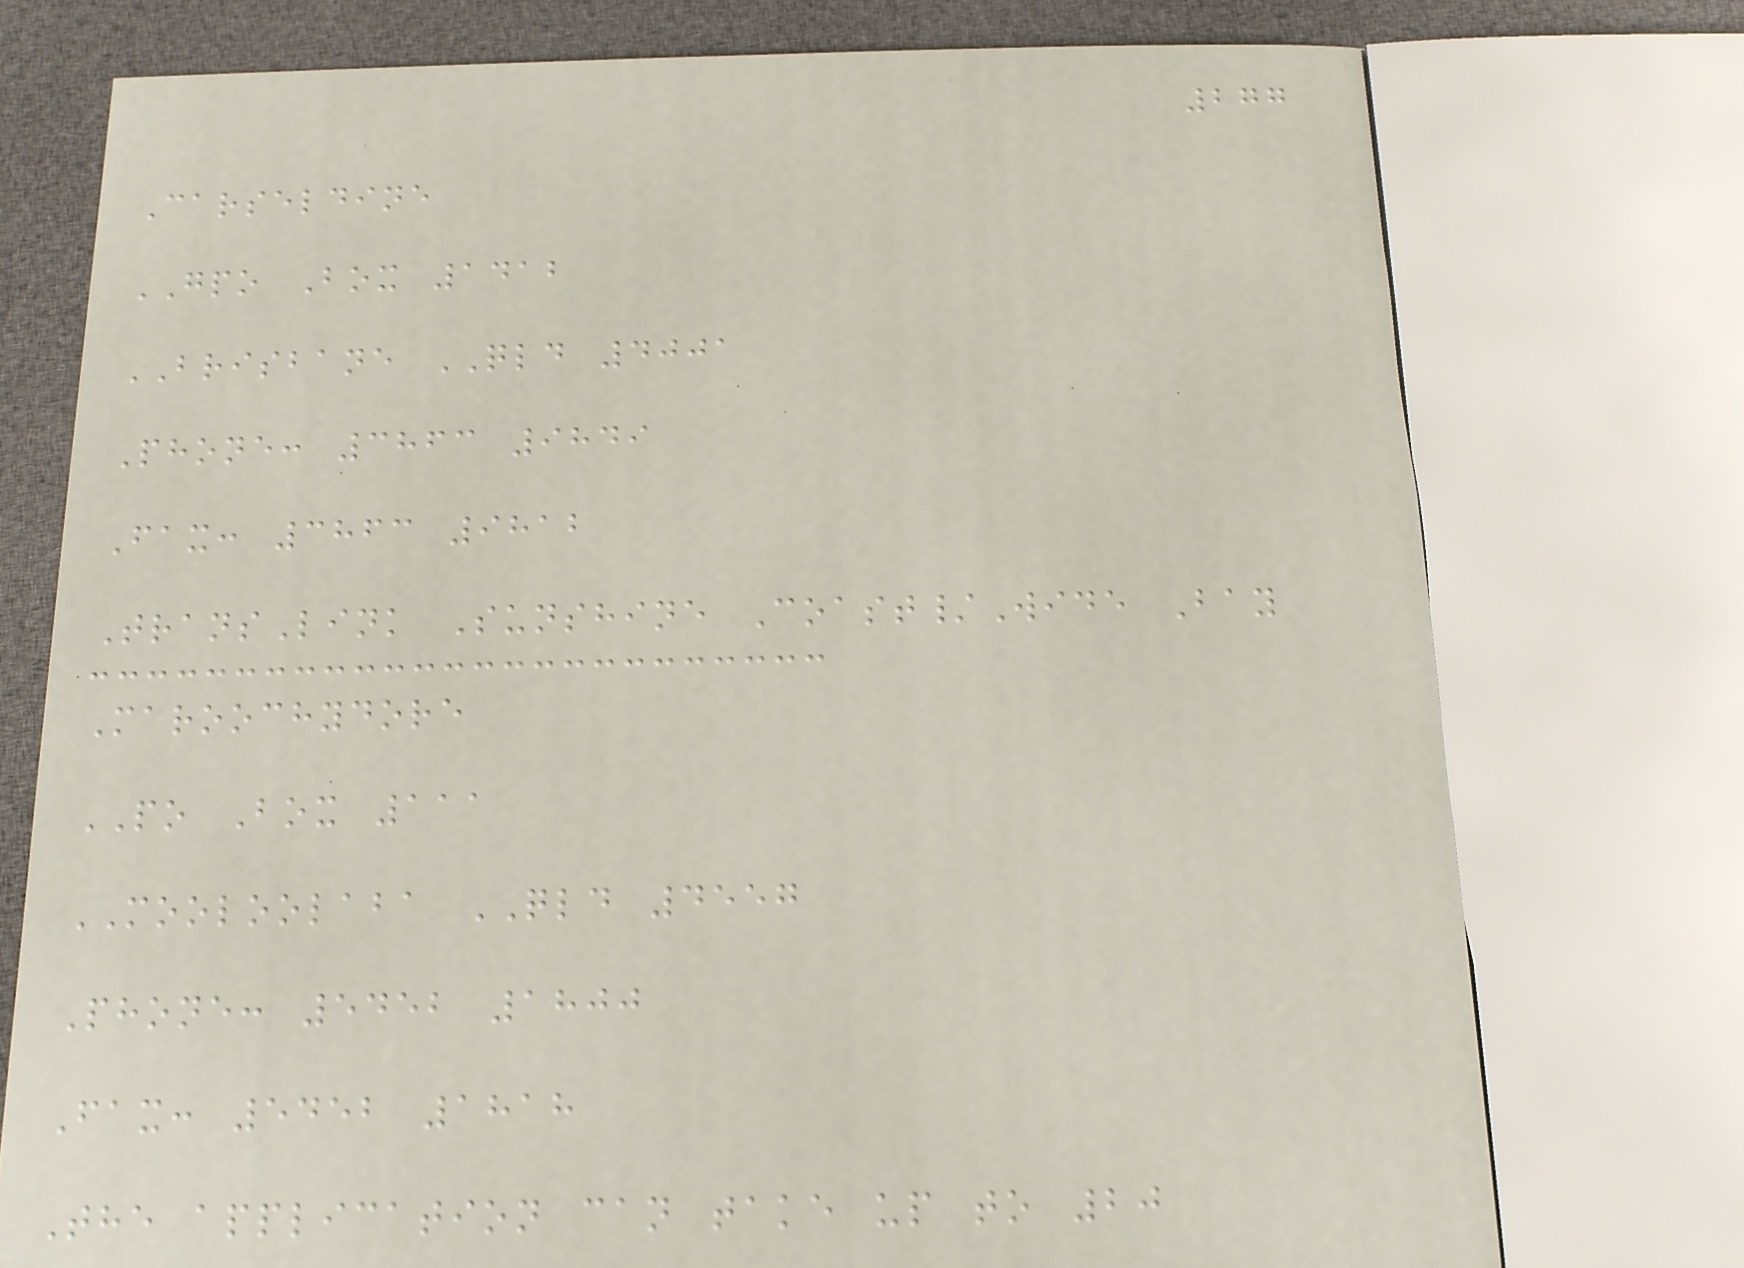277
Carseldine
GPO Box 1412
BRISBANE QLD 4001
Phone: 3863 9849
Fax: 3863 9812
TransLink Sunshine Coast/Wide Bay
Maroochydore
PO Box 111
MOOLOOLABA QLD 4557
Phone: 5452 1800
Fax: 5452 1818
The application can take up to 20
